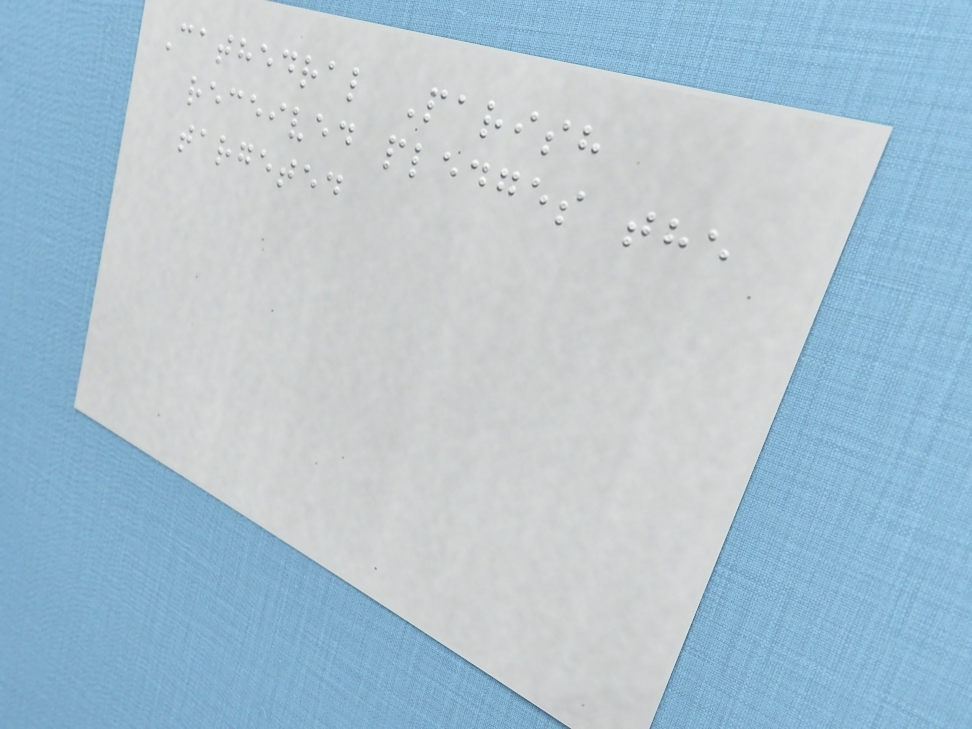Cathedral Parish
received pledges the
targeted
